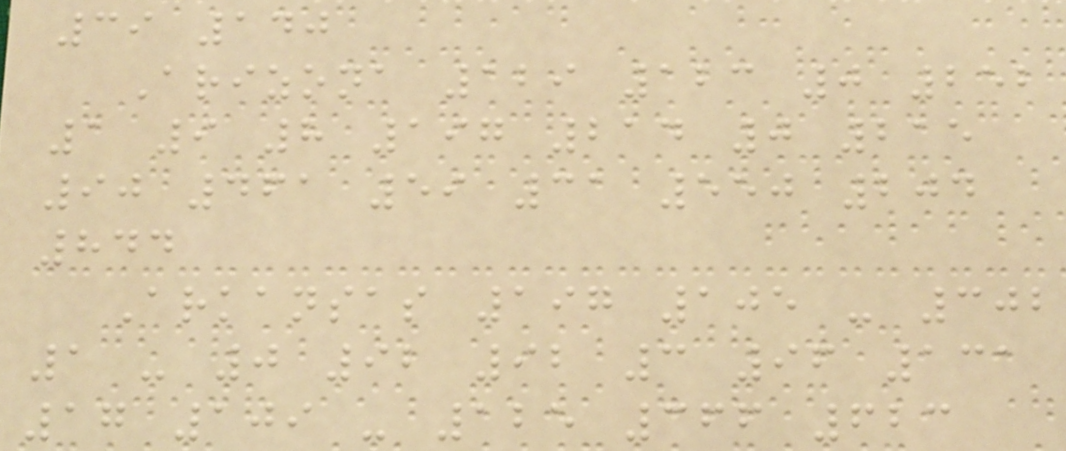39 140
Arizona 129 123 0 252
1 9 8 197 214 0 215
90 461 59 31 550 204
844
Arkansas 197 105 - 302
1 - 0 92 92 3 96 131
17 109 - 125 366 623
